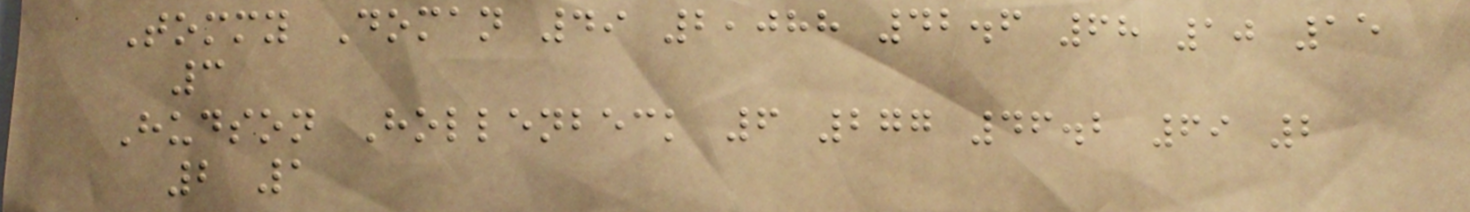Tommy Doman 49 2,088 42.6 68 10 15
3
Hudson Hollenbeck 6 277 46.2 69 2
2 1
